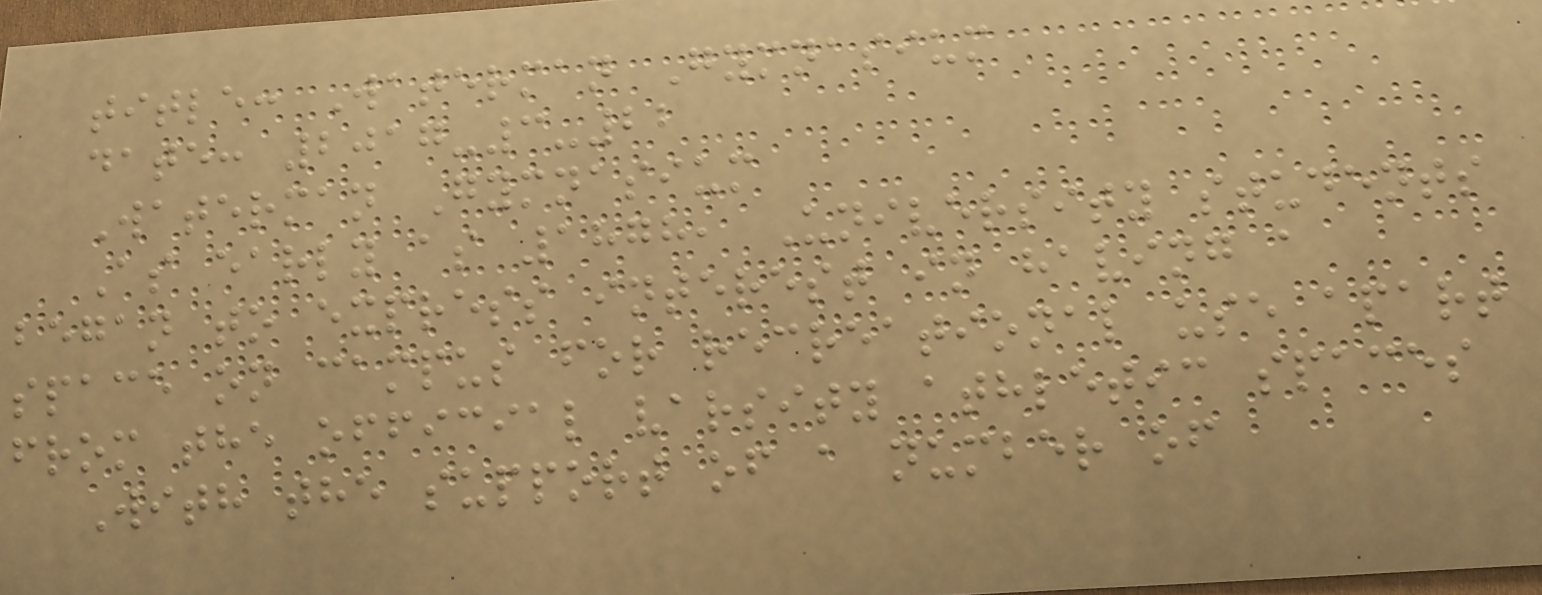title: Waterman Gymnasium
date: 2017-3-22
Waterman Gymnasium
As early as 1878, University students
began to express interest in having a
space on campus for recreational use apart
from the official varsity athletic spaces
With the support of a number of
